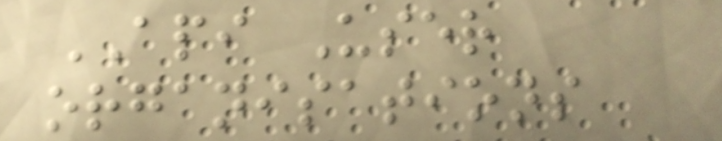API User
organisations
